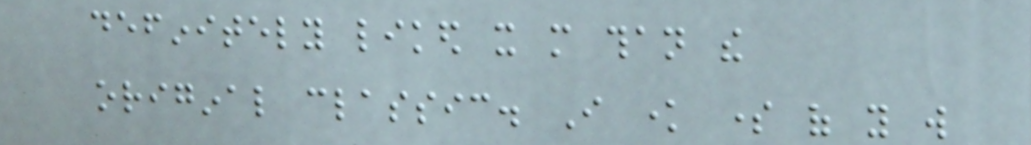definitely liked it more than the
original classic. I know some of you will
